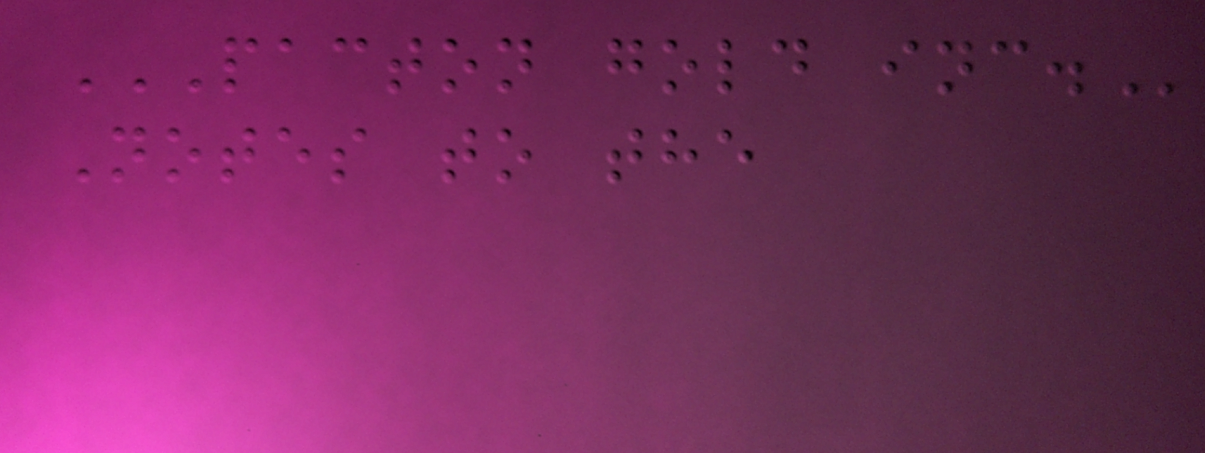PACTON GOLD INC.
Notes to the
